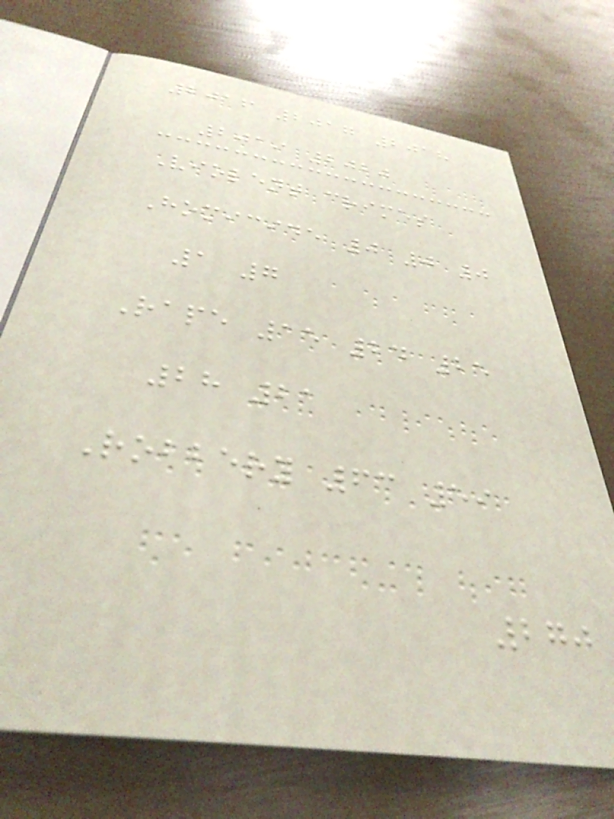2016 2017 2018
2019 2020
Violent crimes
Homicide 0 0 0
1 7
Rape 15 24 25
28 21
Robbery 63 59
270
